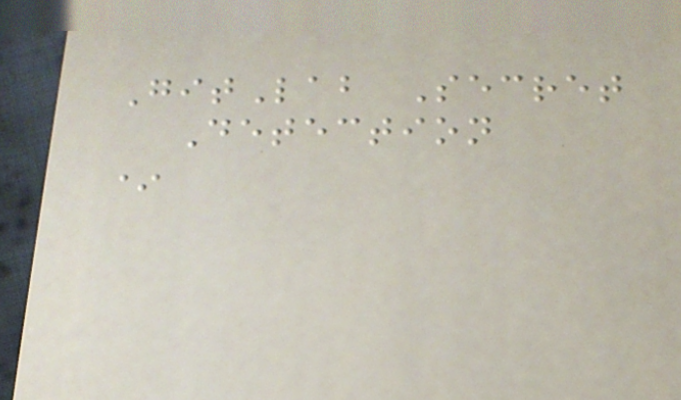GitLab Secret
Detection
*
